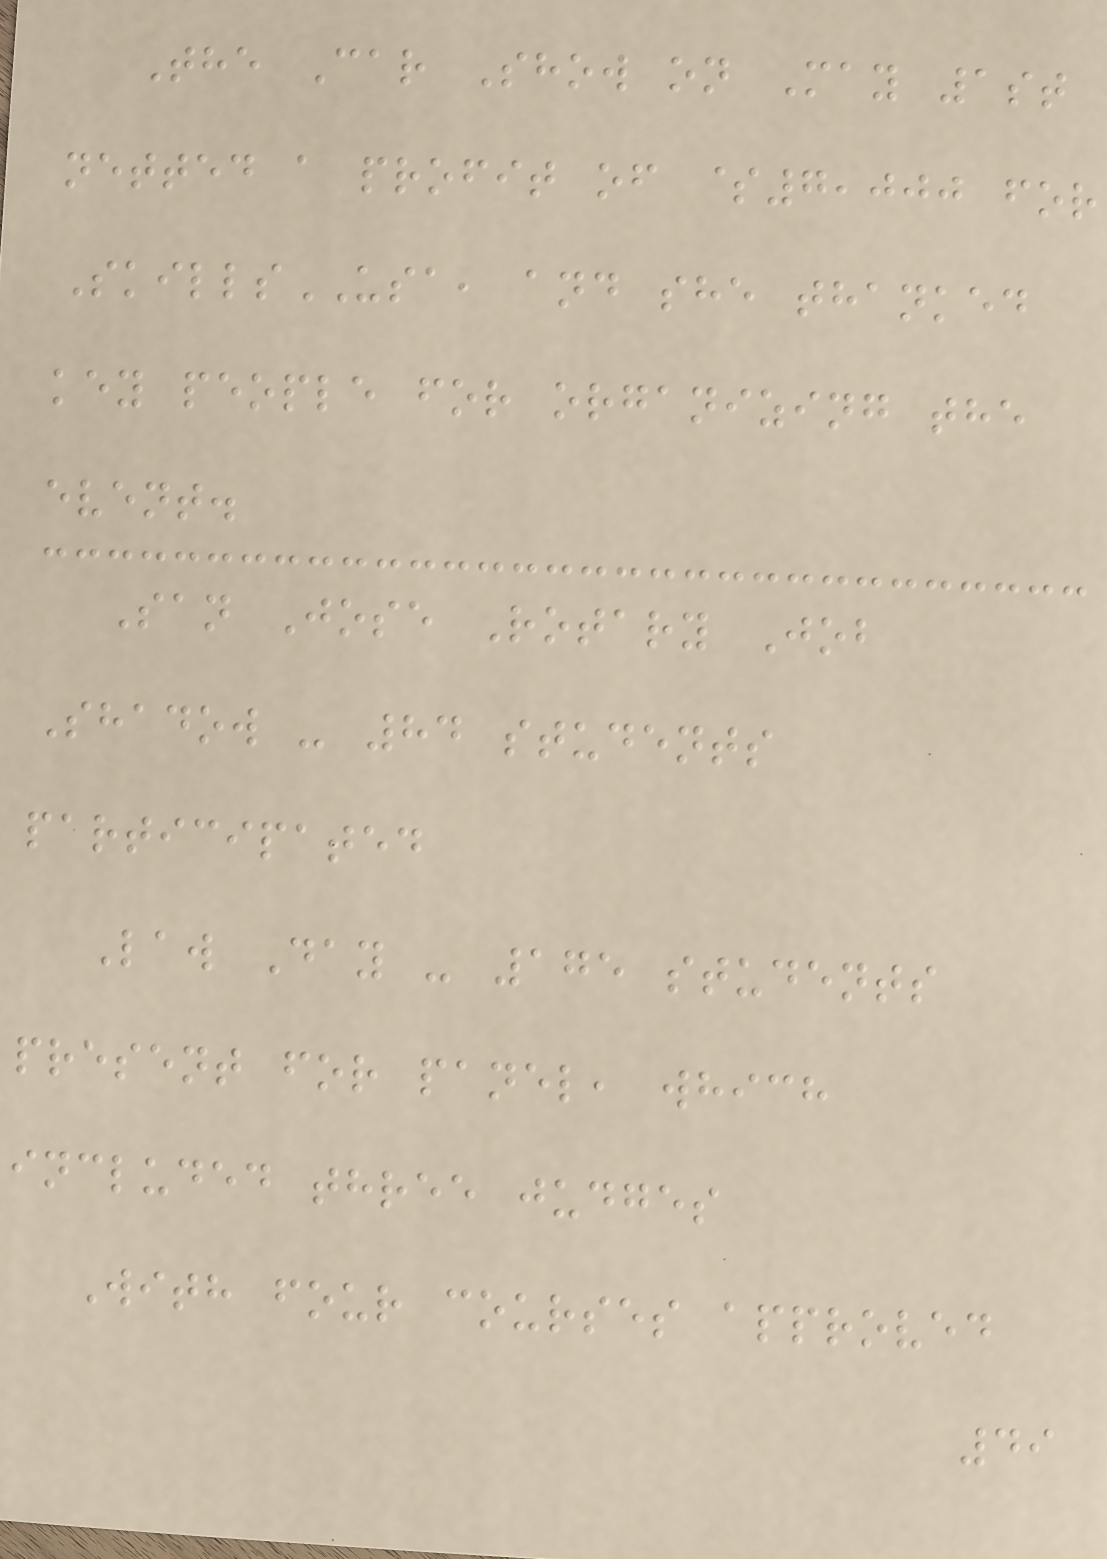The Car Show on May 1st
netted a profit of $7,000 for
SkillsUSA, and she thanked
key people for organizing the
event.
San Jose Rotary Job
Shadow - 84 students
participated
Law Day - 175 students
present for panel, which
included three judges
With four courses approved
49
